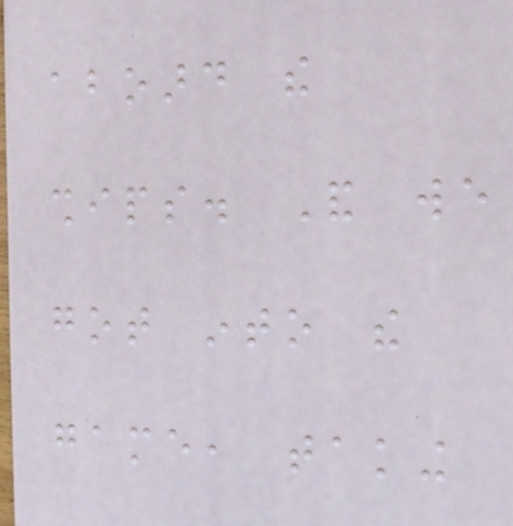aboard the
ships. And we
got into the
game, taking
